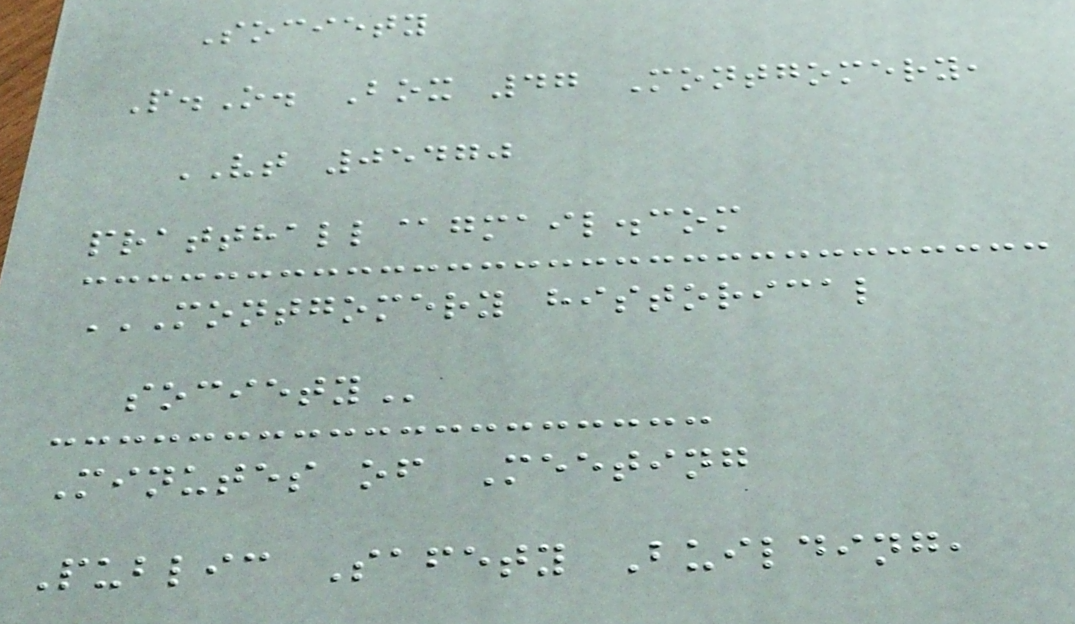Society
P.O. Box 47 Montgomery,
VT 05470
pratthall@gmail.com
MONTGOMERY HISTORICAL
SOCIETY
Minutes of Meeting
Public Safety Building,
